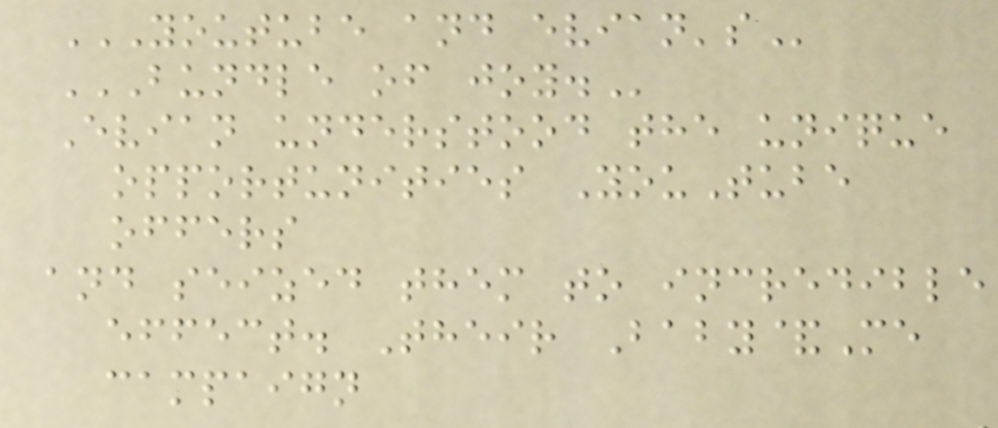YOUTUBE AND EVIAN'S
BUNDLE OF JOY.
Evian understood the unique
opportunities YouTube
offers
and seized them to incredible
effect. Their Baby&Me
campaign
